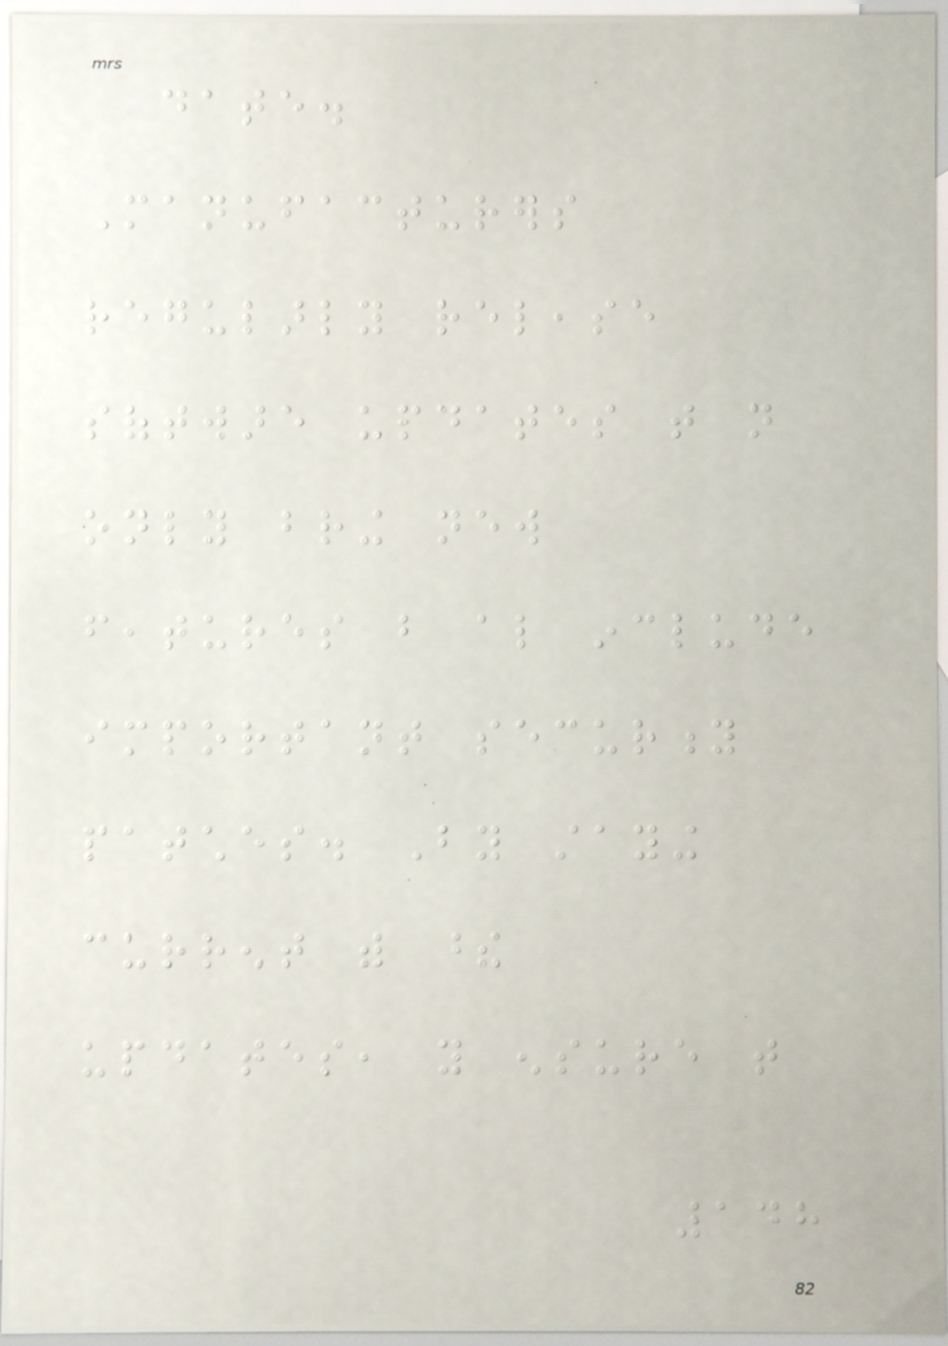date.
Manufacturers
regularly release
software updates that not
only bring new
features but also include
important security
patches. By staying
current with these
updates, you ensure that
148
